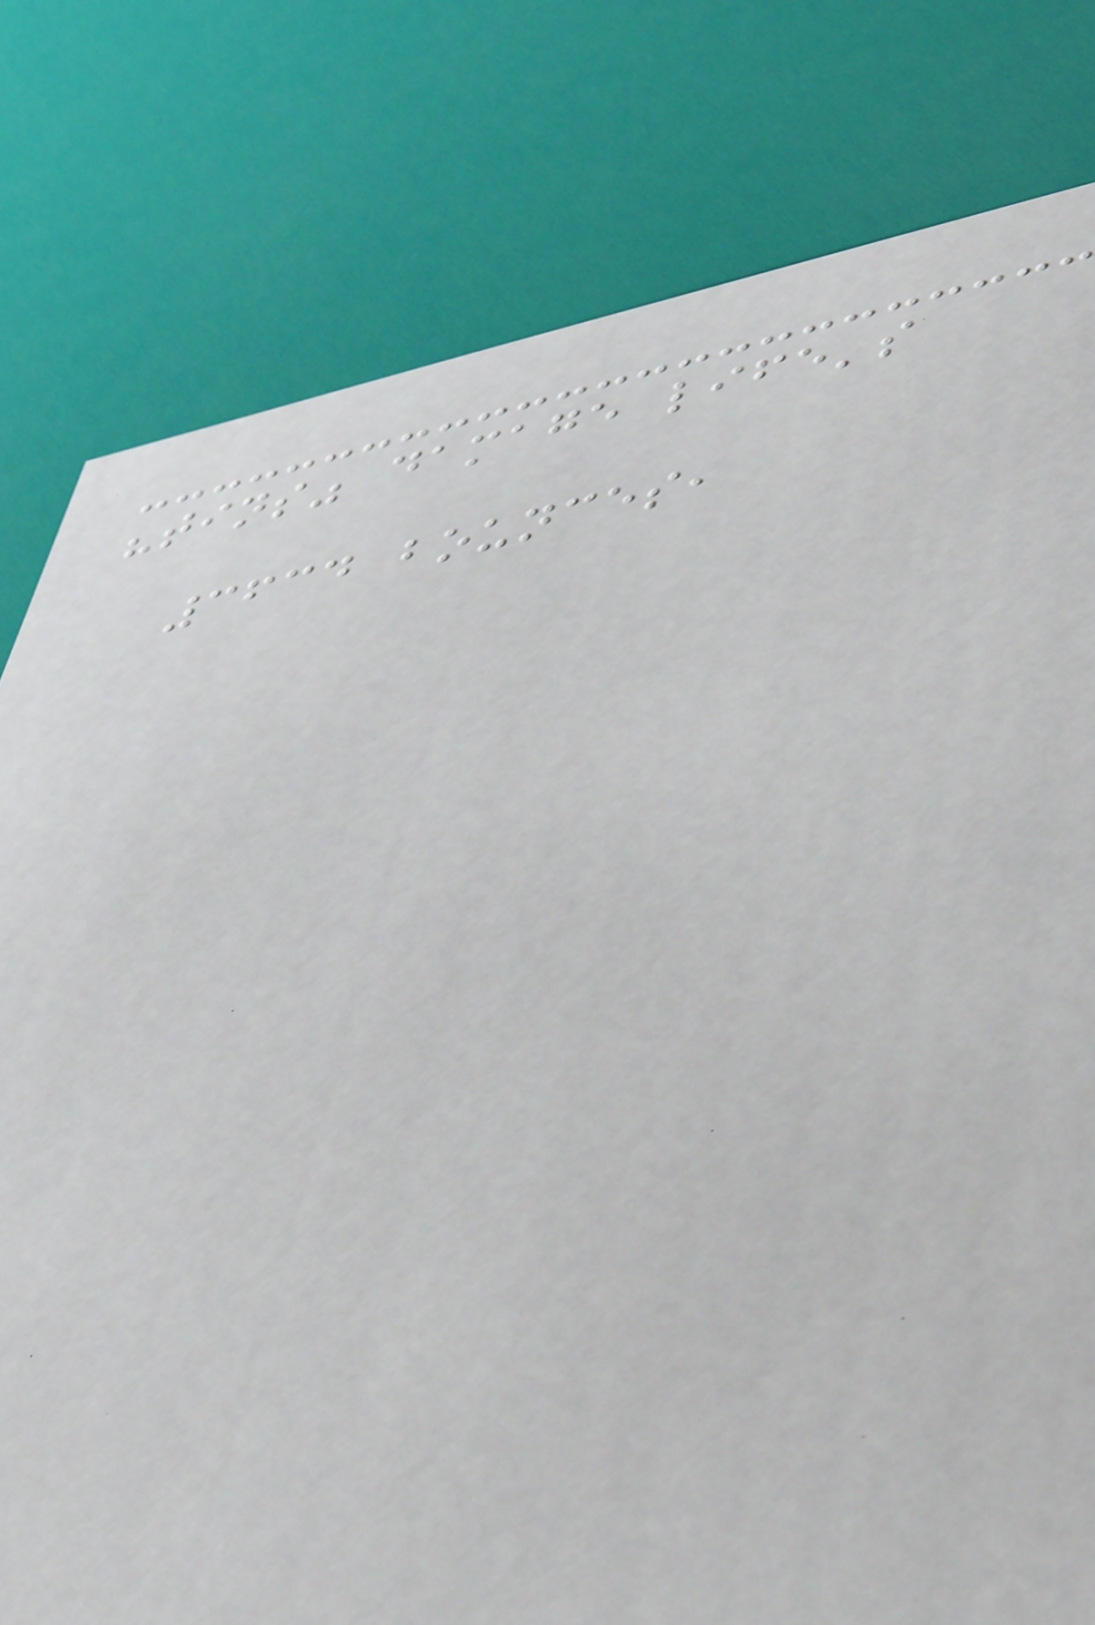"tins" damage life's
3634 bounces,
